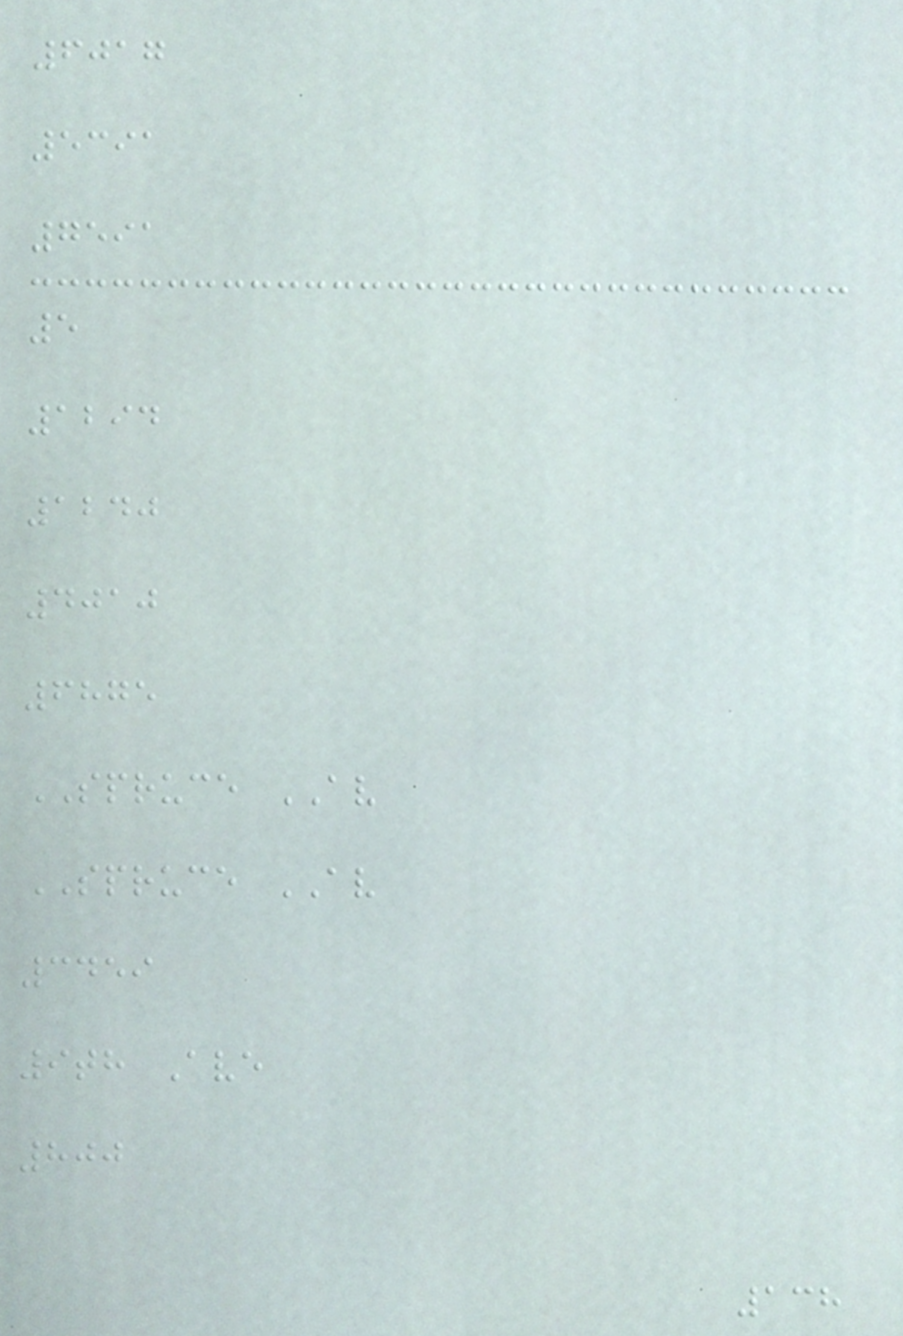6017
5391
7591
5
1294
1240
4010
6875
SPRUCE AV
SPRUCE AV
3459
9th Ave
800
138
